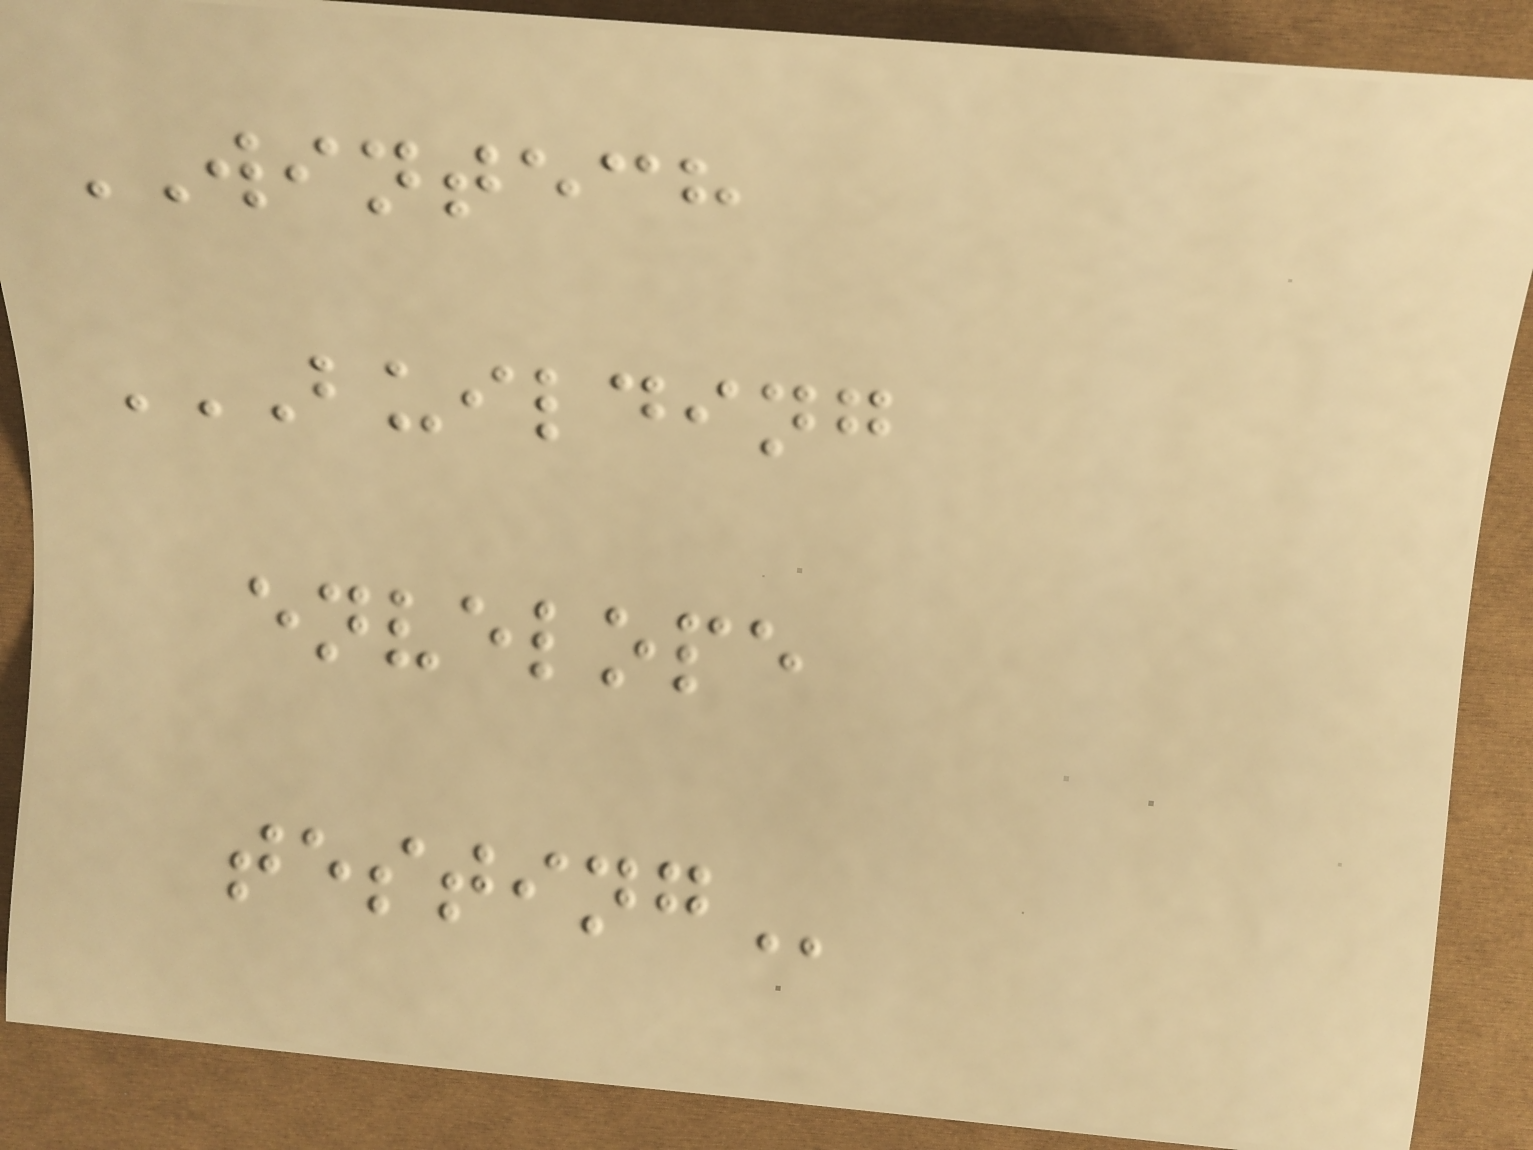WINTECH
BUILDING
ENVELOPE
TESTING
